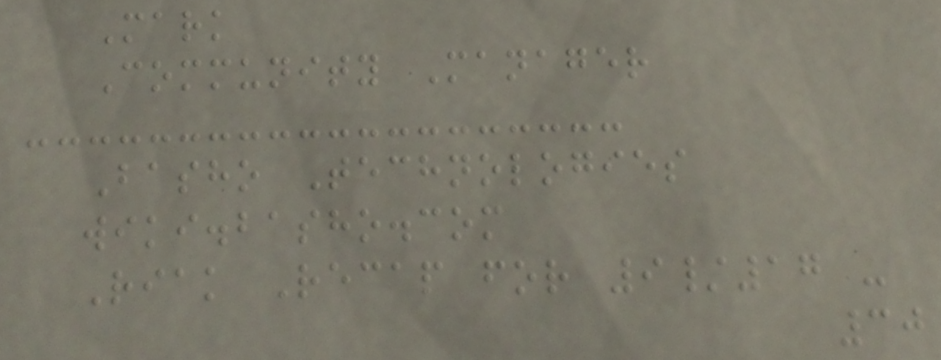Mark
Community Manager
Basho Technologies
wiki.basho.com
Riak Recap for 9/17 -
30
